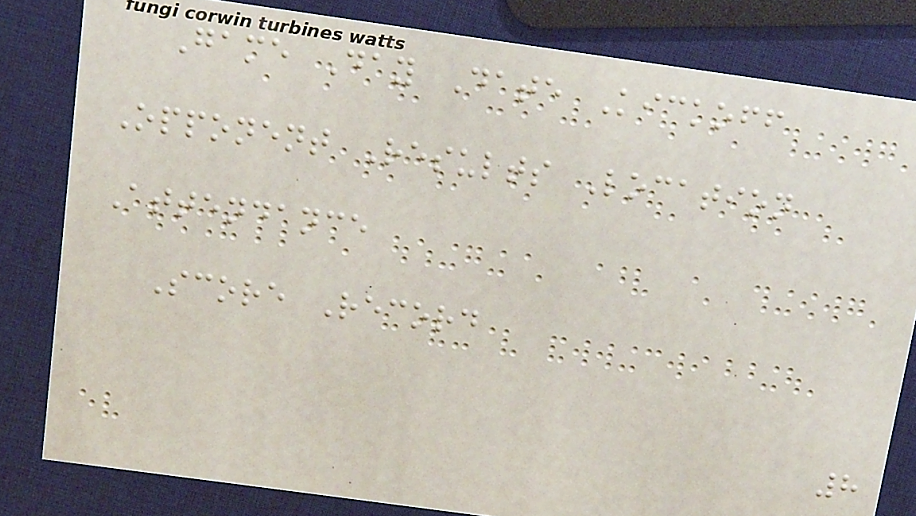Game Day Date Kickoff
Opponent Results Location
Attendance
Score Record
8
